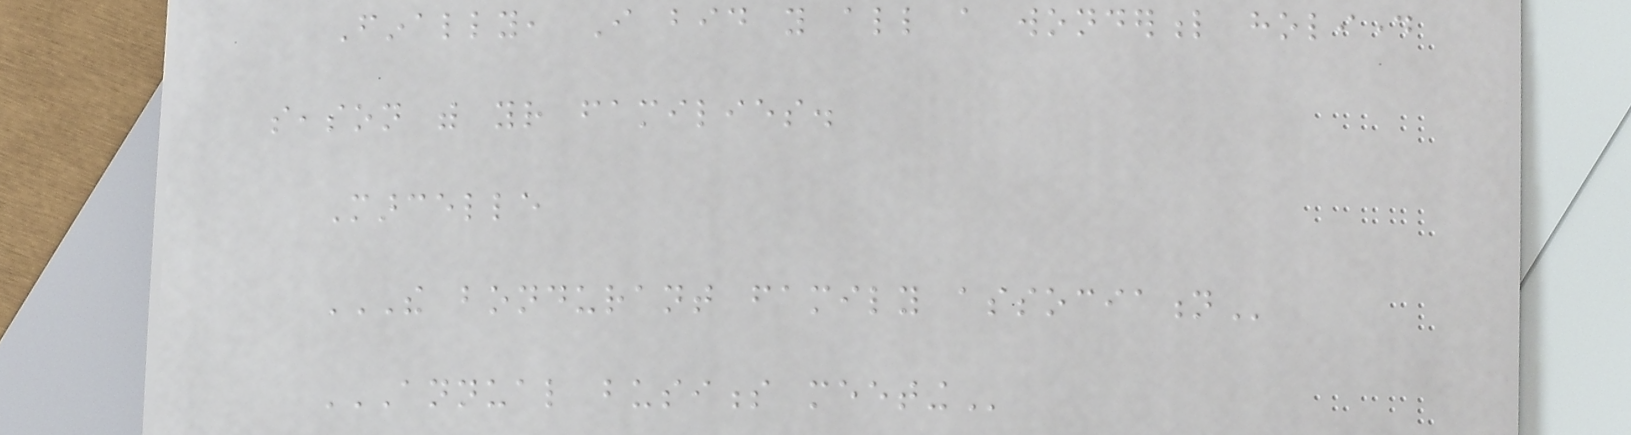Finally, I bid you all a wonderful holiday
season with your families.
Marcelle
THE BONDURANT FAMILY ASSOCIATION
ANNUAL BUSINESS MEETING
